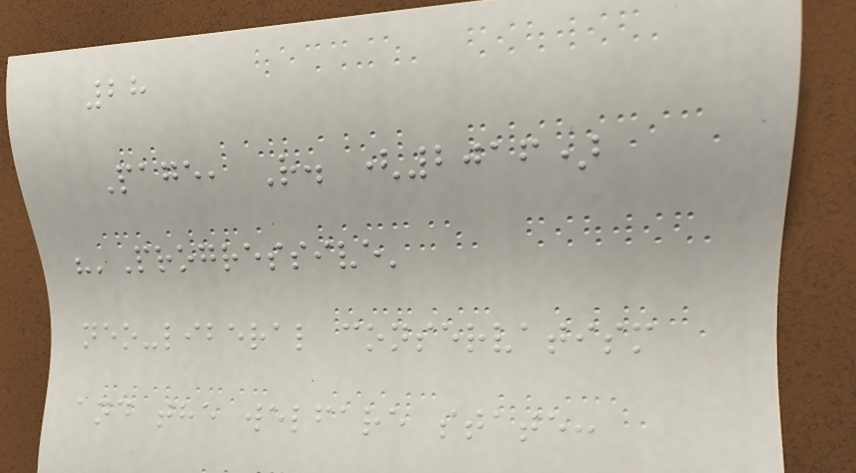28
Page, R. (2016)
"'Progressive'
neo-liberal conservatism
and the welfare state:
